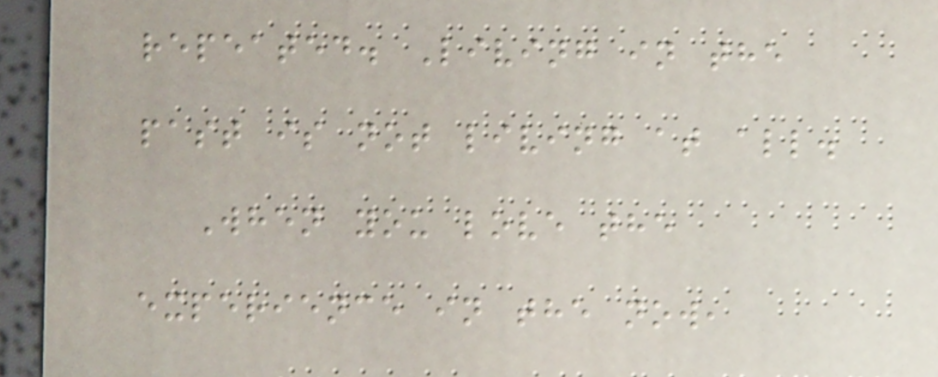repeated. Living in the
past is not living at all.
When you love the
experience in the now,
